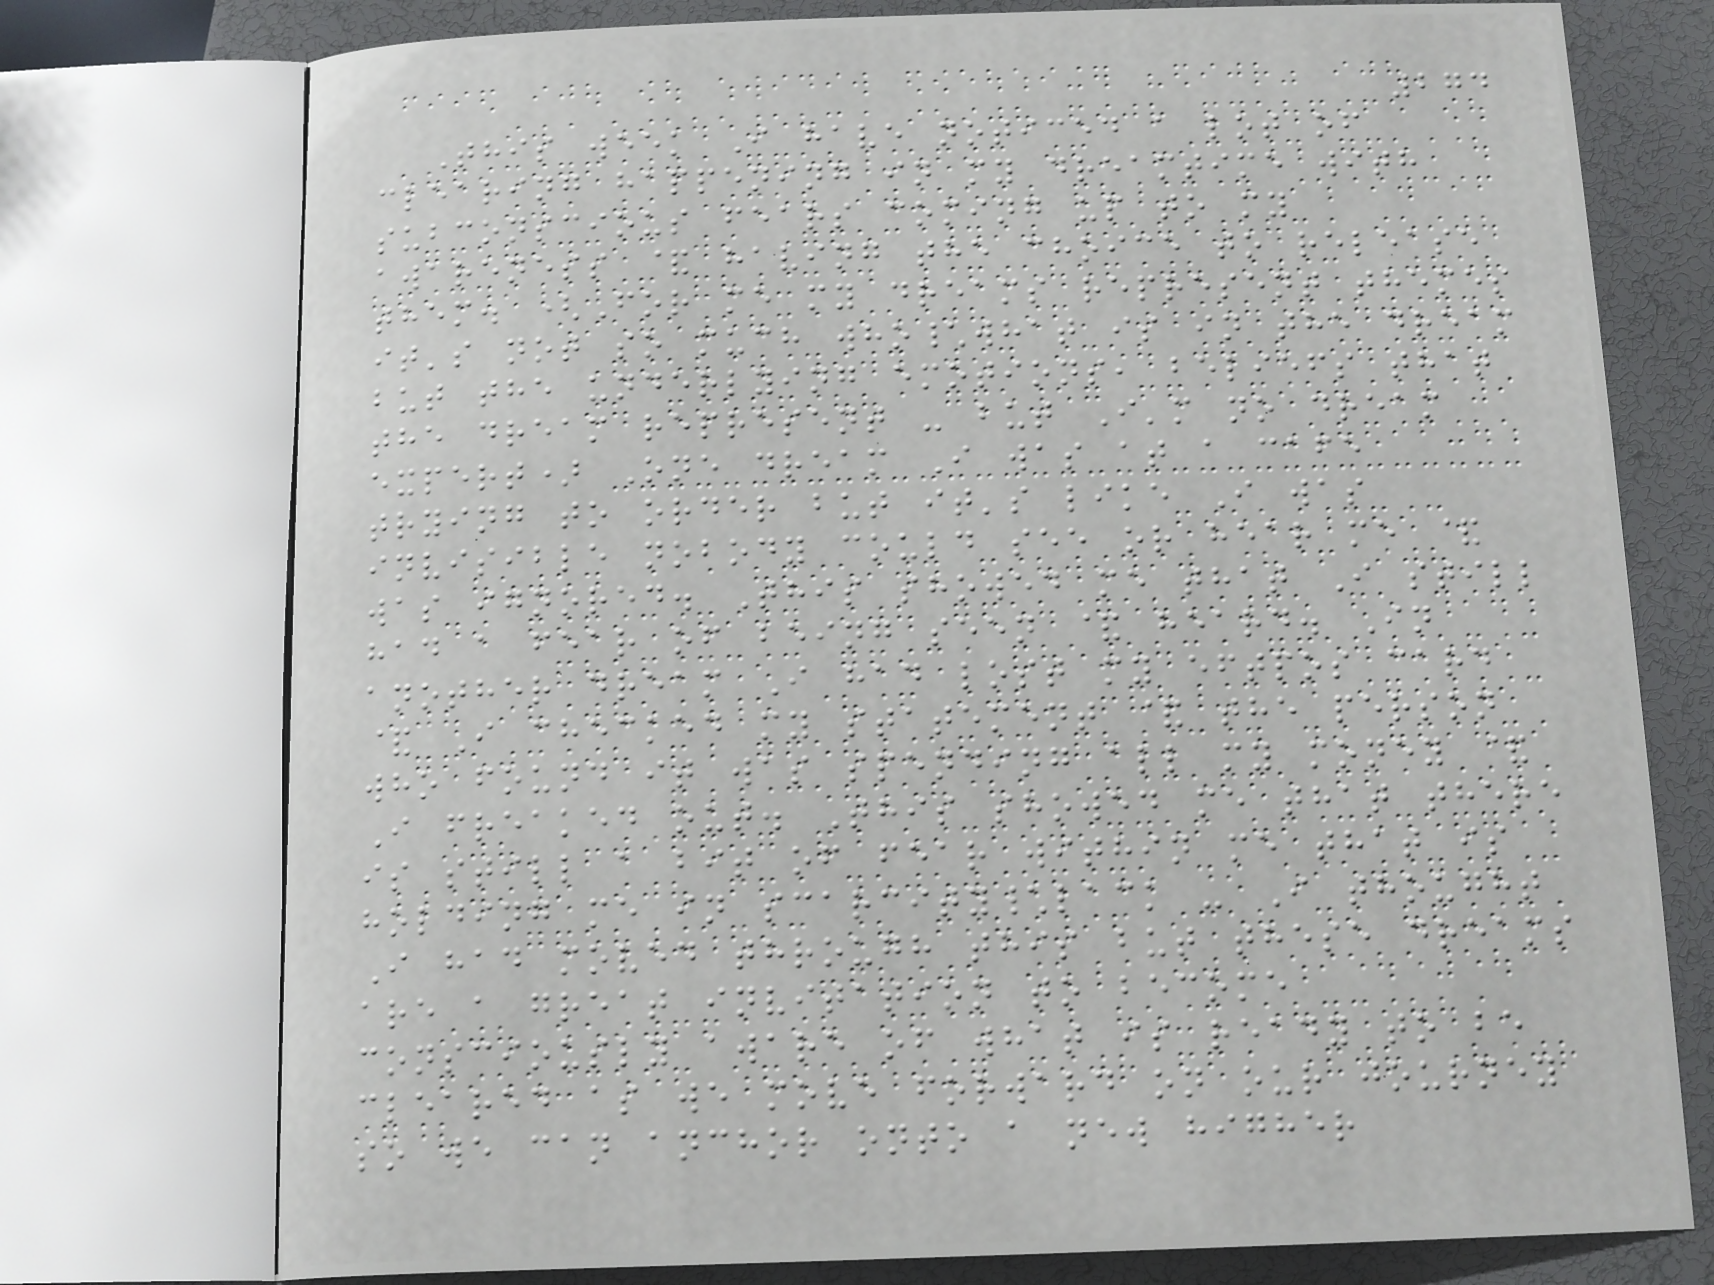274
This week I have noticed a lot of
clearing happening in my dreamtime with
subconscious fears coming up to my
awareness & having the choice to release
them. (For me my dreams represent themes
it's not so much who\what is in the dream
but the underlying emotions, beliefs that
the dream represent - but I'm no dream
expert) One dream I was at a cafe
trying to order but it's like I was
invisible nobody could see or hear me &
was ignored. This showed me that I still
had a fear of being seen & heard. In
another dream I had lost my eftpos card
& I checked my statement & the person
who found it was spending all my money &
I freaked out. This showed me that there
is still a bit of fear within me that is
holding me in scarcity\lack - I thought
I had moved through this but these dreams
are a great invitation to become
consciously aware of what is ready to be
cleared as we move forward on our journey
so we can anchor onto a new higher
